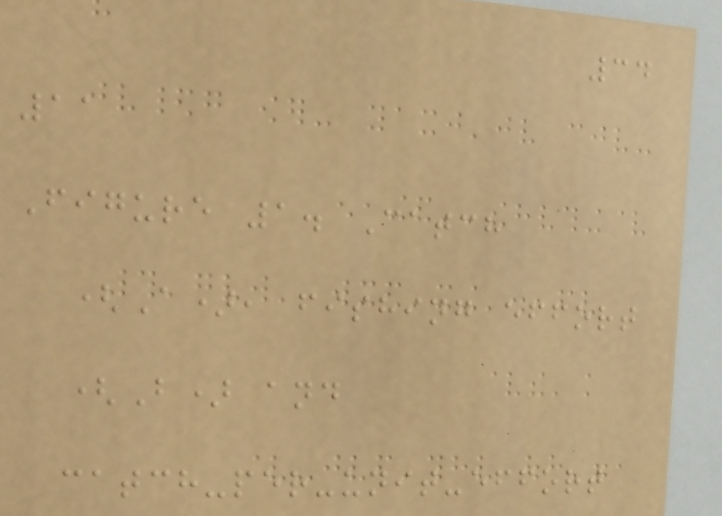34
11
Figure 1. Catch
(A), fishing effort
(B) and
catch-per-unit-effort
